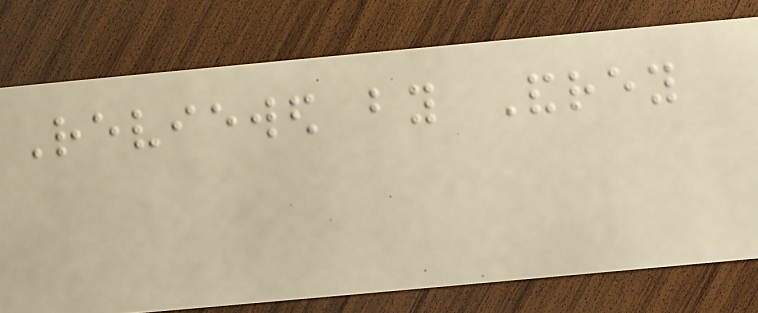Reviewed by Andrey
